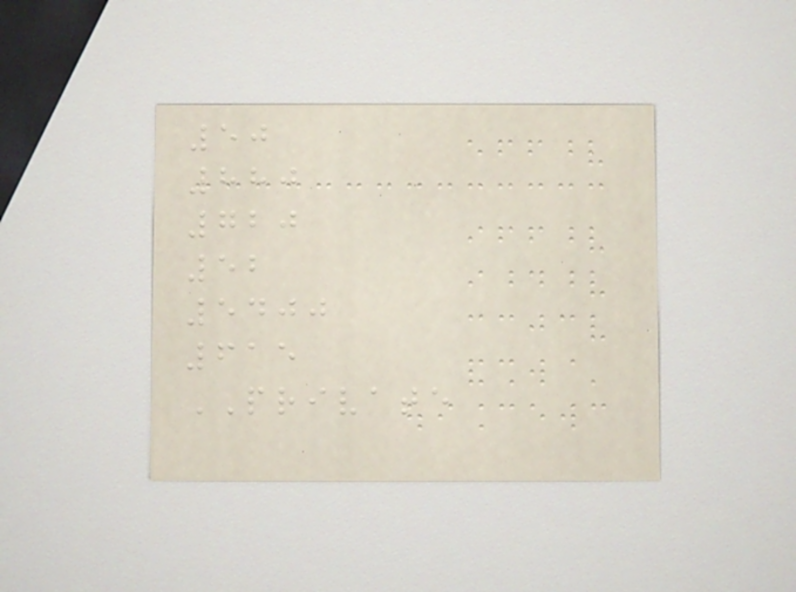50
880
720
52
5400
615
PRIVATE
